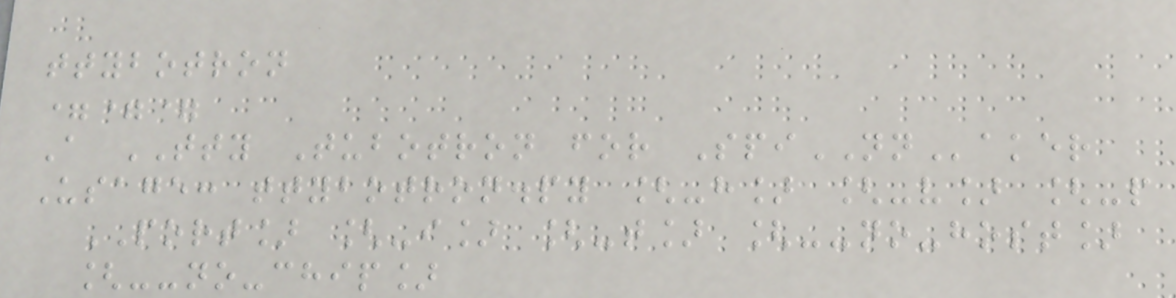ttybotron
===
A TTY Tubotron for SpiNNaker
Usage: ttybotron.py [-h] [-v] [-p
PORT] [-i] [-t] [--no-host]
[--no-chip]
